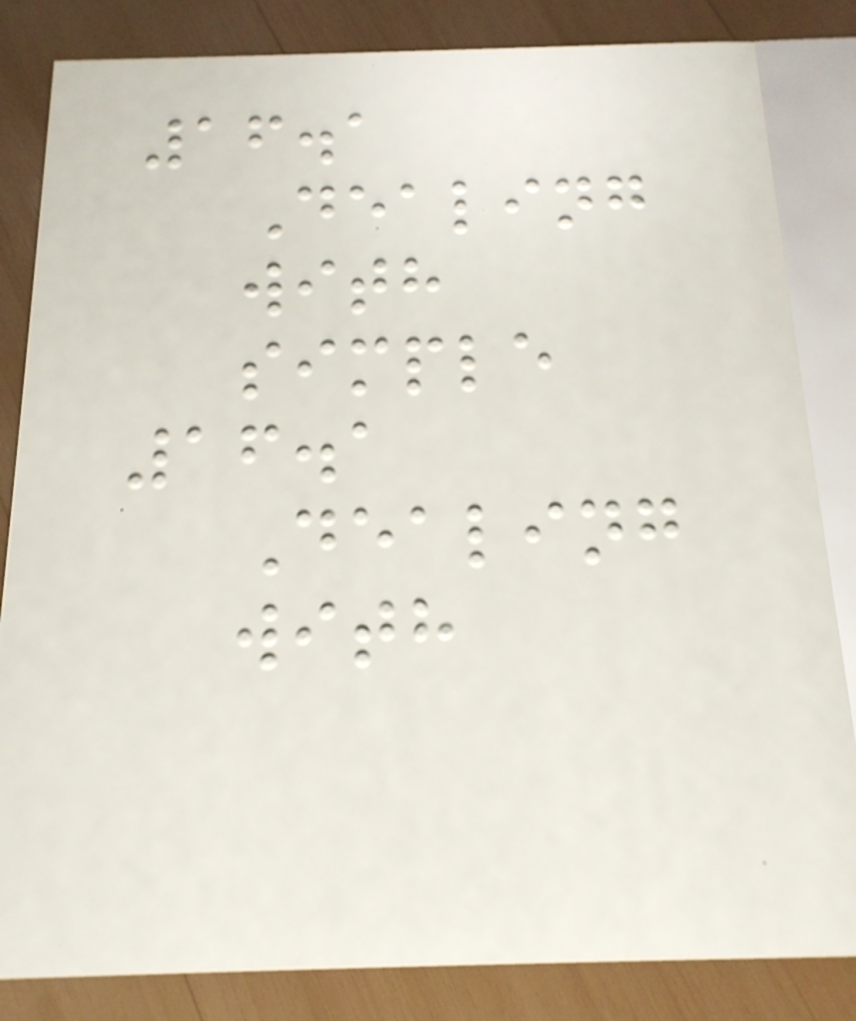16.1
Dealing
with
simple
16.1
Dealing
with
